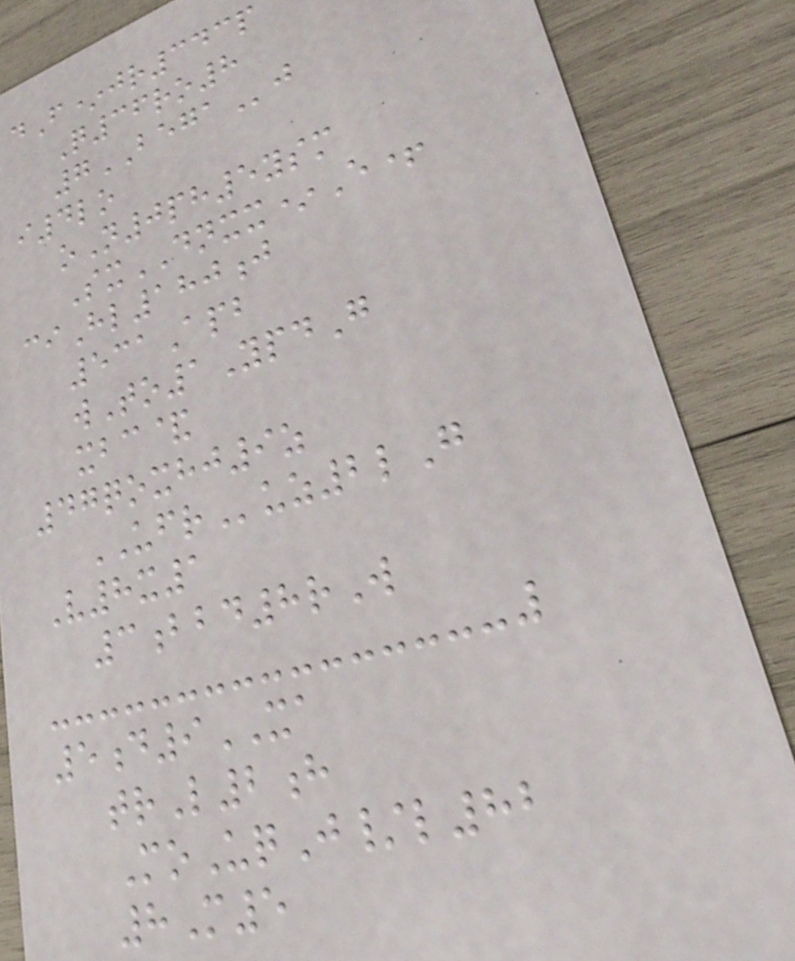dF*jr343p
Q36ro8
7BEGAj
i4lo
oN0ph5ysm
SxDNXX*E+
ciHl180j
531Apb
wTo1YpdG
xbc&
47qoxhj9z
UFRuz2lG
V8x1
3bbd8rW
5d9XA
trL2h
MoUqJ/l82
8M5
